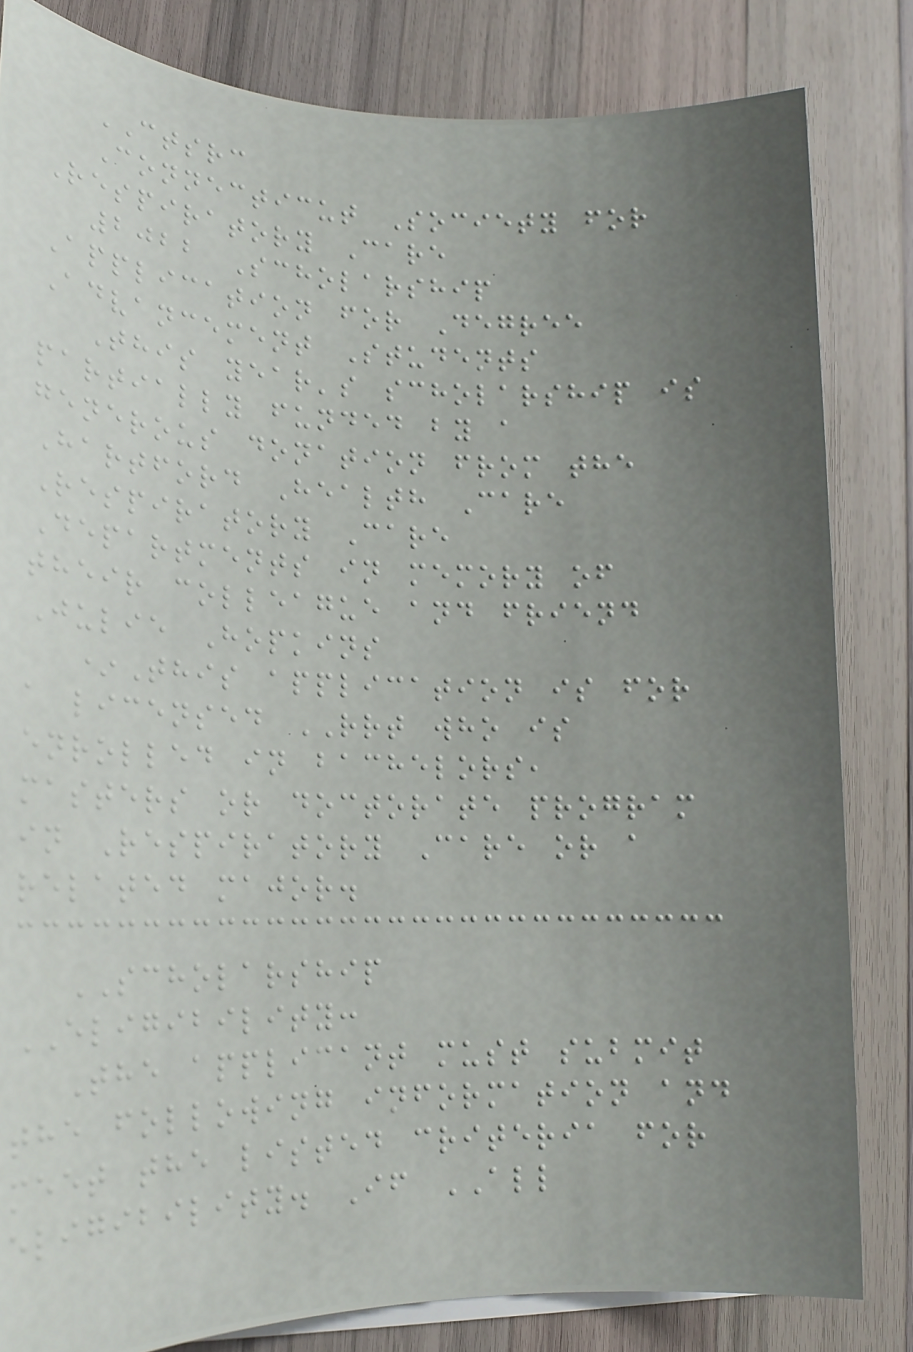CTSRC
Connecticut Society for
Respiratory Care
2022 Scholarship
Application for Degree
Advancement Students
This year's scholarship is
partially funded by a
generous donation from the
Hartford Health Care
Respiratory Care
Departments in memory of
their colleague and friend
Julie Hopkins
*This application is for
a licensed RRT who is
enrolled in bachelors,
masters or doctorate program
in Respiratory Care or a
related major.
SCHOLARSHIP
ELIGIBILITY:
The applicant must submit
the following information and
meet the listed criteria for
eligibility. If ALL
